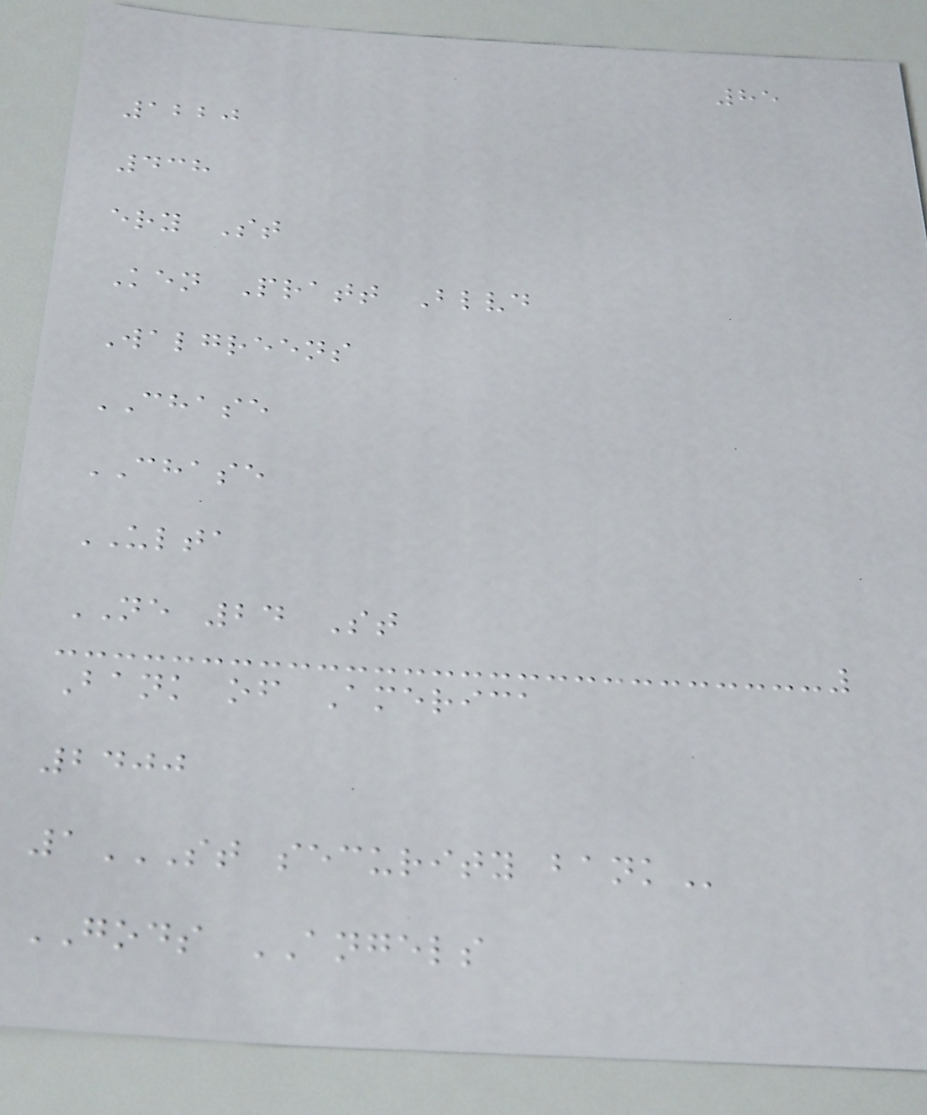85
1220
438
ery St
Ken Pratt Blvd
Walgreens
CHASE
CHASE
ULTA
NE 24 St
Bank of America
2400
1ST SECURITY BANK
GODS ANGELS
